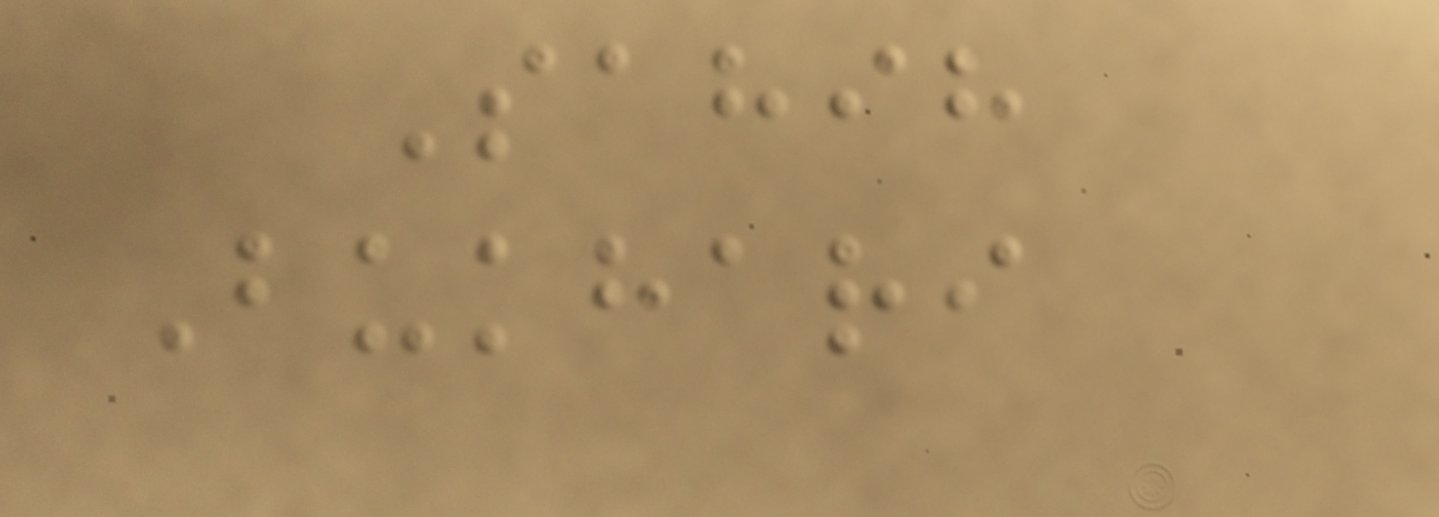Sahih
Bukhari
